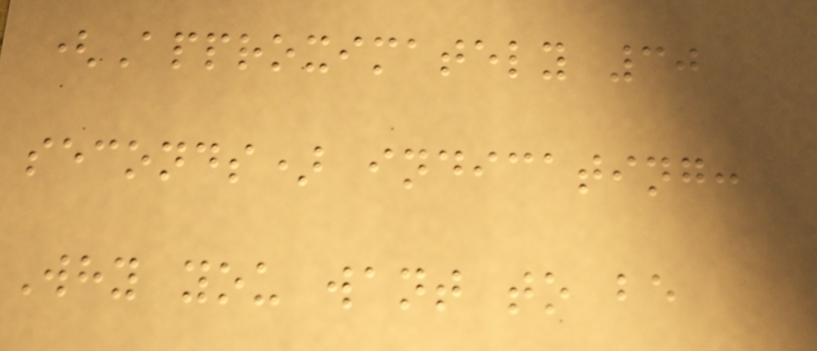(Approximately 30
seconds) indicating:
Why you want to be
